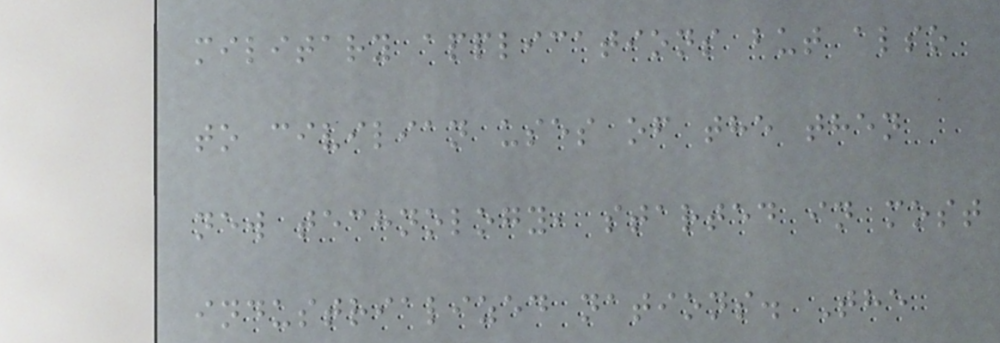military applications but also
to civilian uses of the then
new technology, started in most
industrialized nations. The
